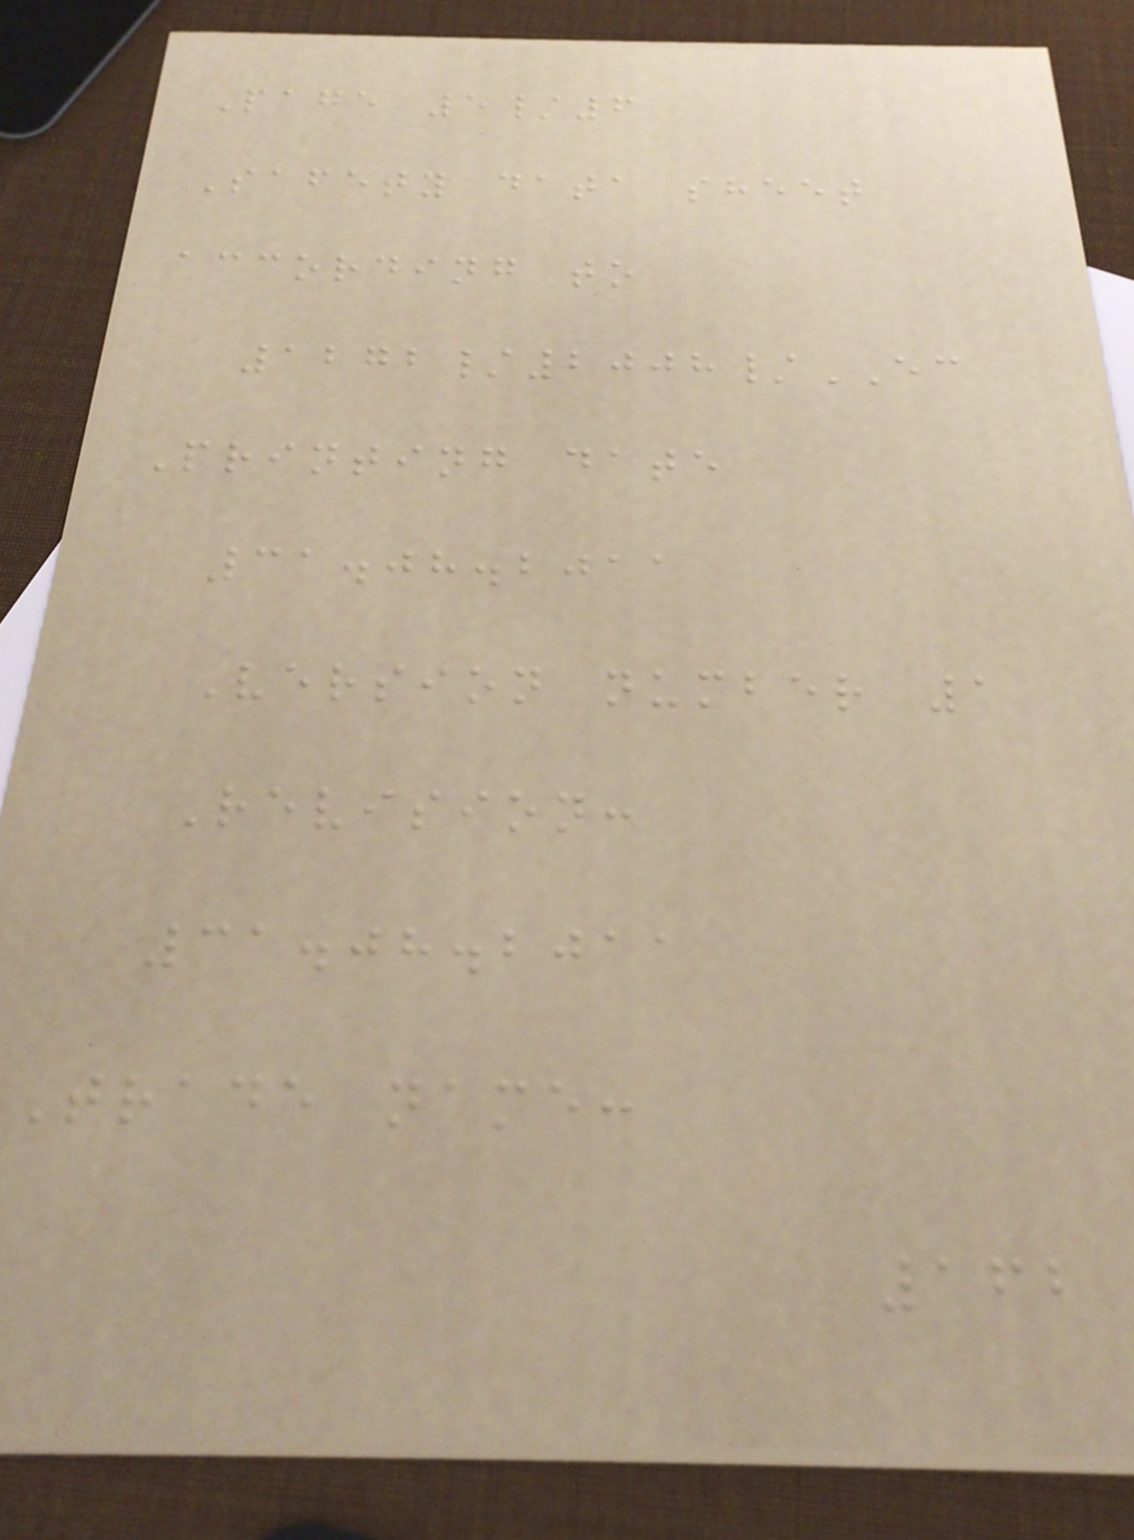Page 5/6
Safety data sheet
according to
1272/2008/EC
Printing date
31.08.2011
Version number 1
Revision:
31.08.2011
Trade name:
162
